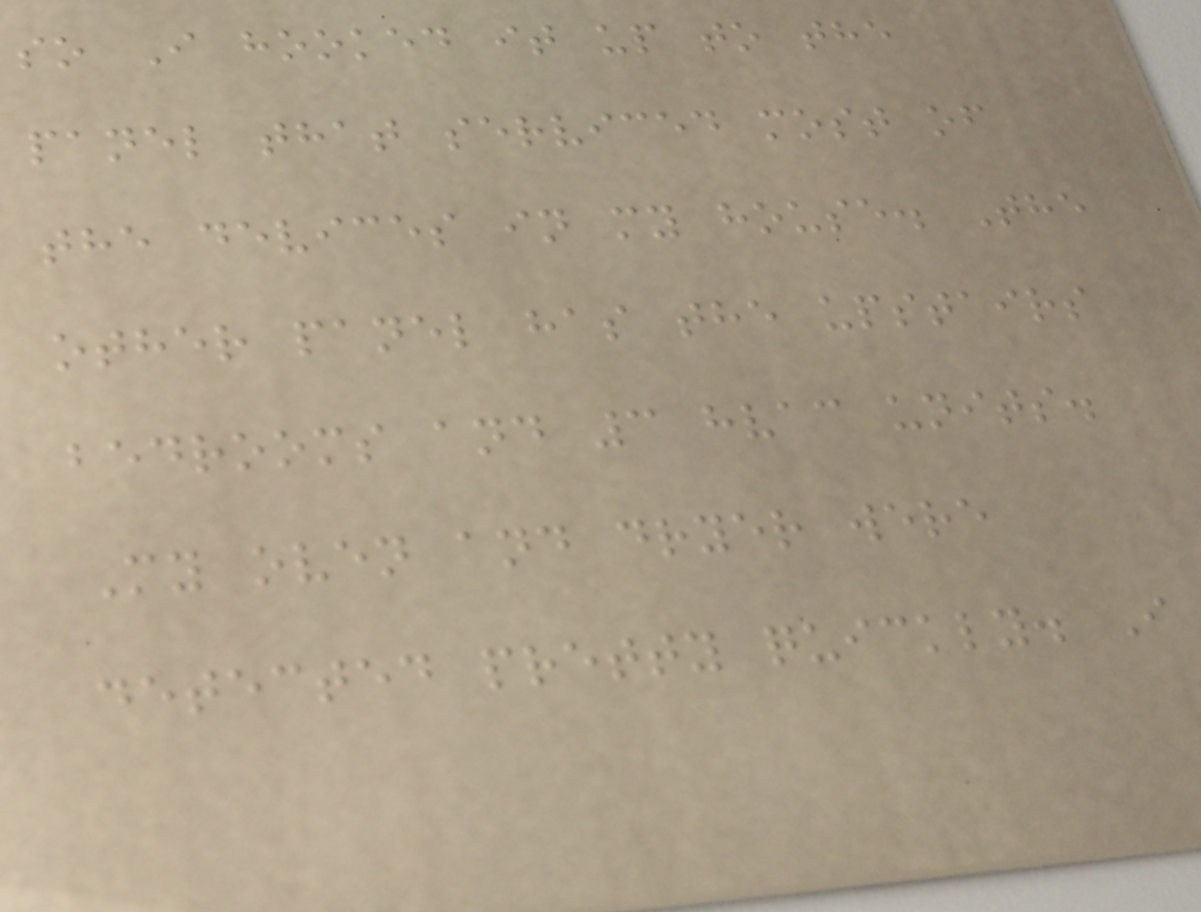so I hooked it up to the
panel that serviced most of
the devices in my house. The
other panel has the upstairs
bedrooms and 3 hvac units.
My oven and dryer were
detected pretty quickly. I
